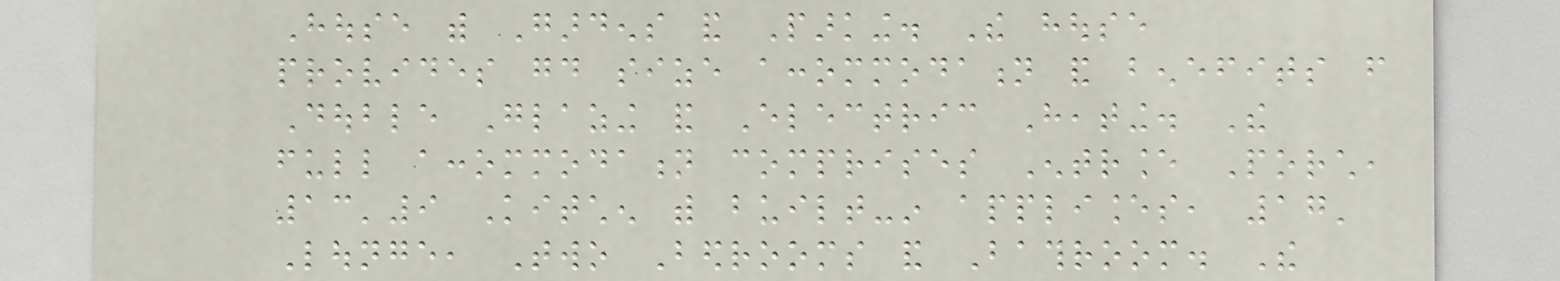House with Gardens and Parking. The house
provides good size accommodation and benefits from
Double Glazing and Electric Heating. The
full accommodation comprises Entrance Porch,
13'9 Kitchen with built-in appliances, 17'
Lounge, Two Bedrooms and Bathroom. The
